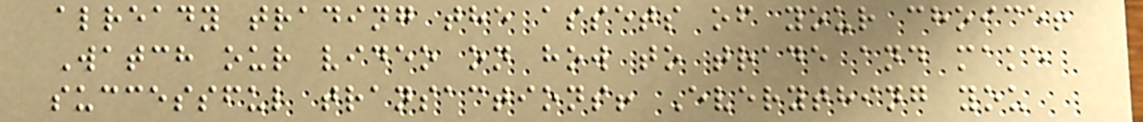already trading the assets of your choice!
Watch our video on how to trade and make
successful transactions! Everything you
